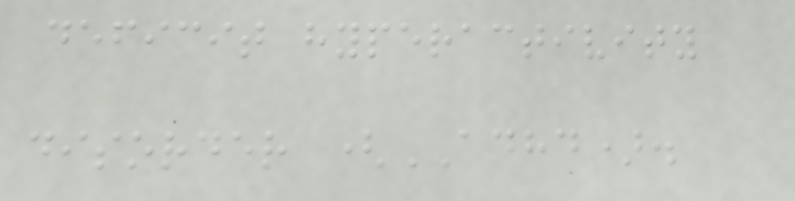deficit hyperactivity
disorder (ADHD).
